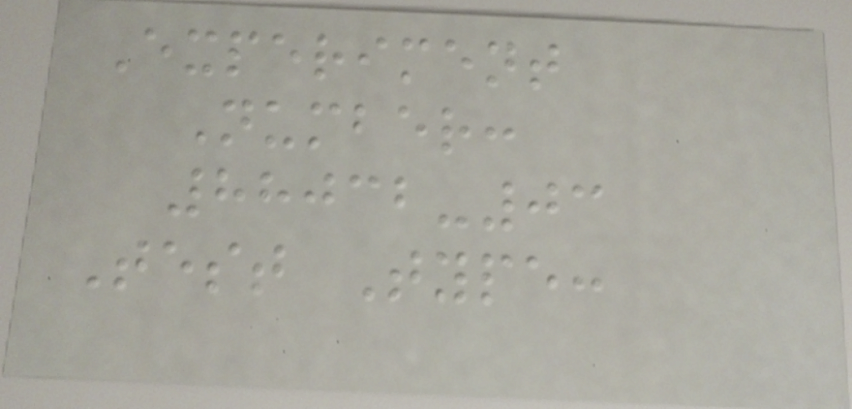Experiment
Number:
88032-03
Test Type:
